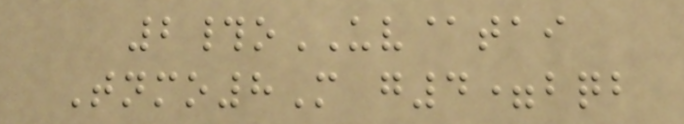2#oUV@tai
Tnmo8M g4=bqb
